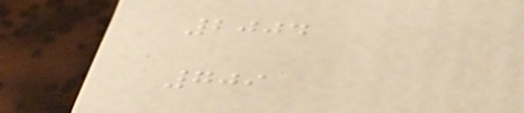2004
709
